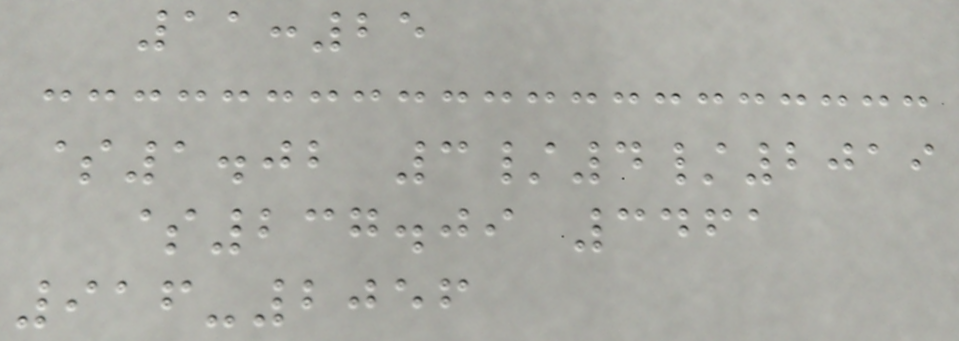11:25
$1.02 3/4/2019
$237.09 3461
916-2056
